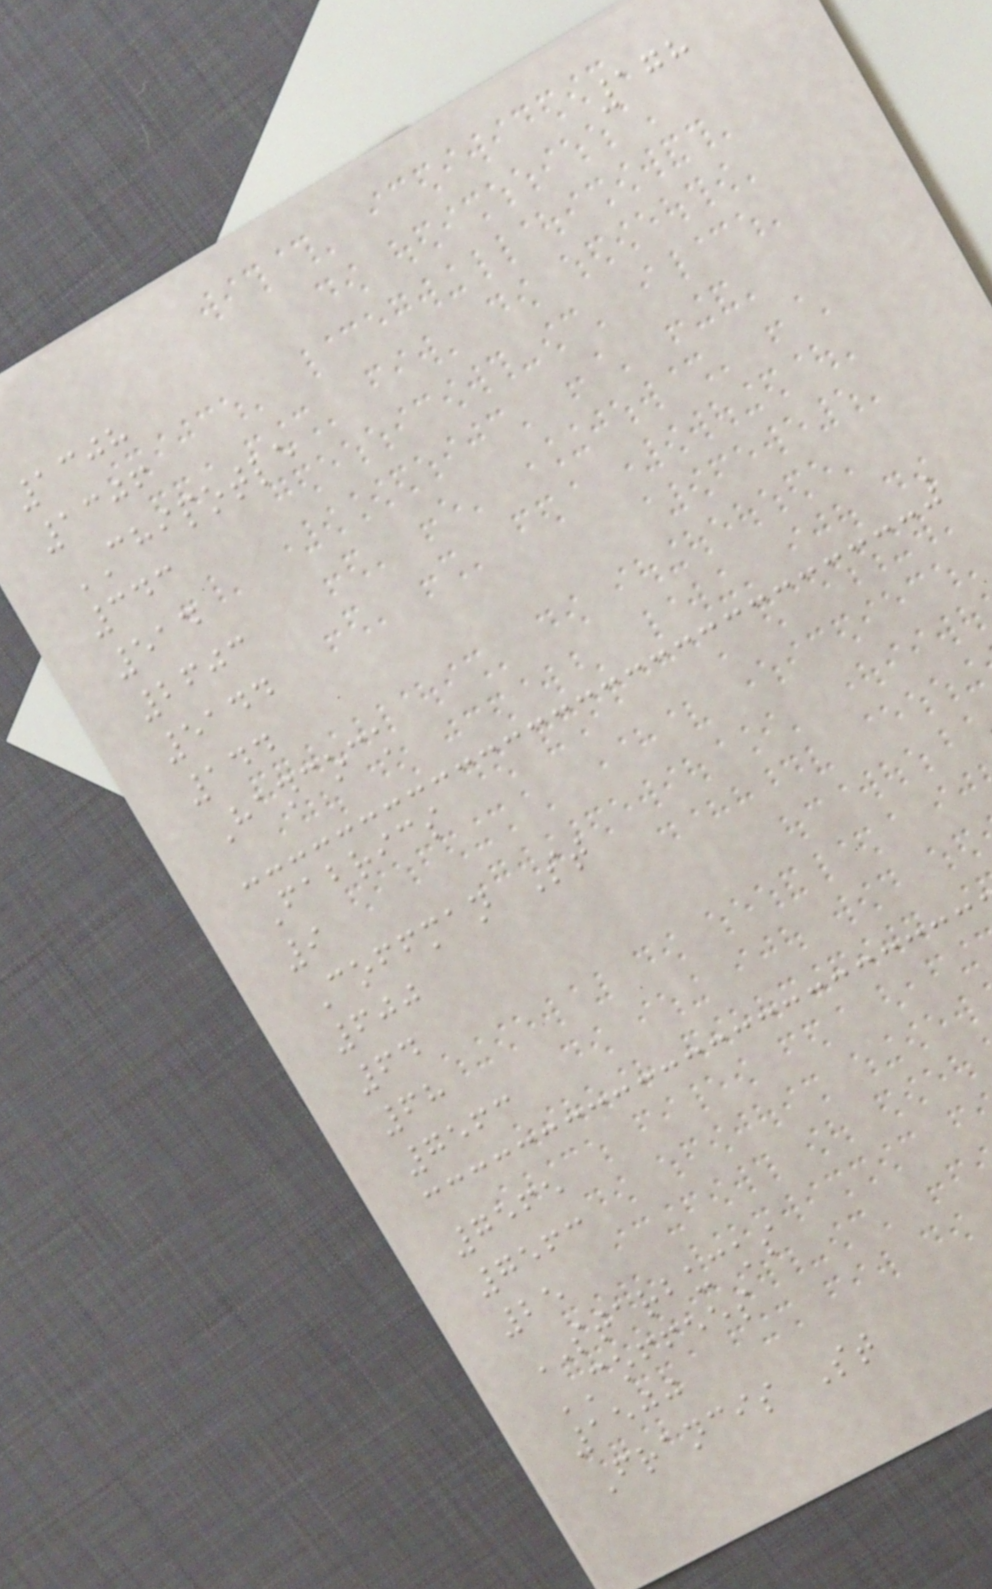178
1308
1306
CHIPOTLE
343
514
2603
5144
144
Hancock
Fabrics
9
Coffman St
600
64
68
7563
7565
7563
25
STARBUCKS
COFFEES
1500
Francis St
